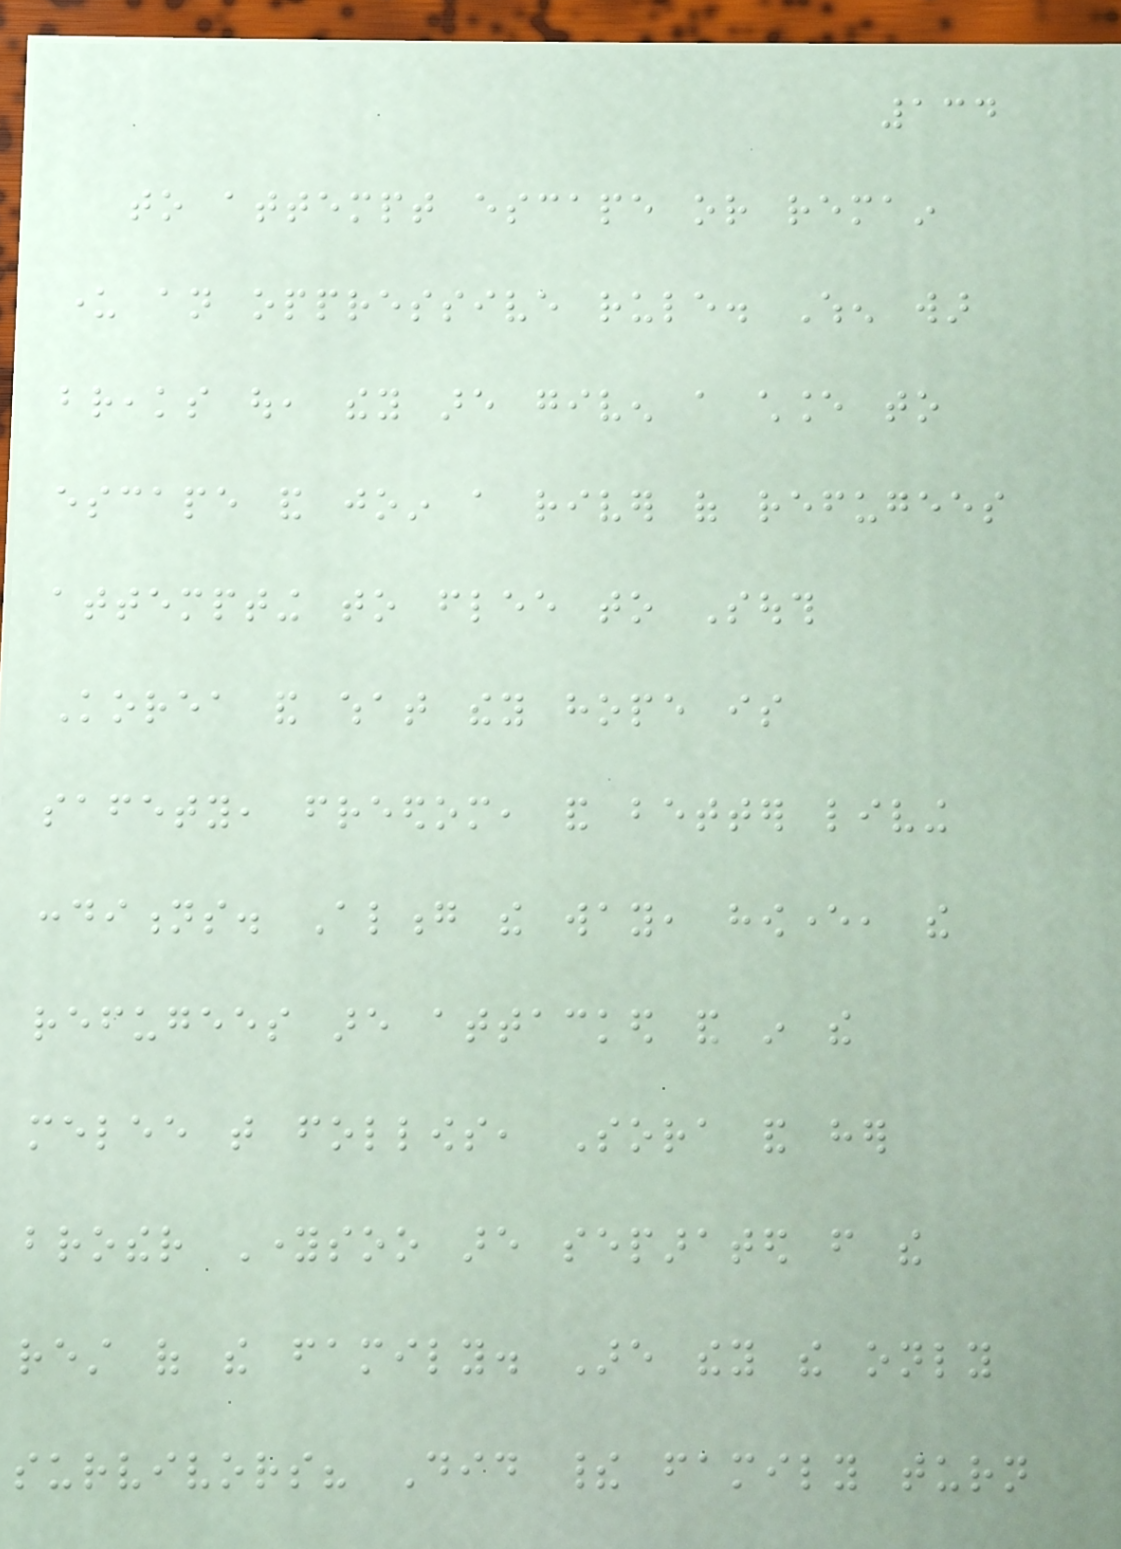134
to attempt escape or remain
under an oppressive rule. When war
breaks out, they are given a chance to
escape and join a river of refugees
attempting to flee to South
Korea and what they hope is
safety, freedom, and better living
conditions. Along the way, however, the
refugees are attacked and in the
melee that follows, Sora and her
brother Youngsoo are separated from the
rest of the family. Are they the only
survivors? Did their family turn
